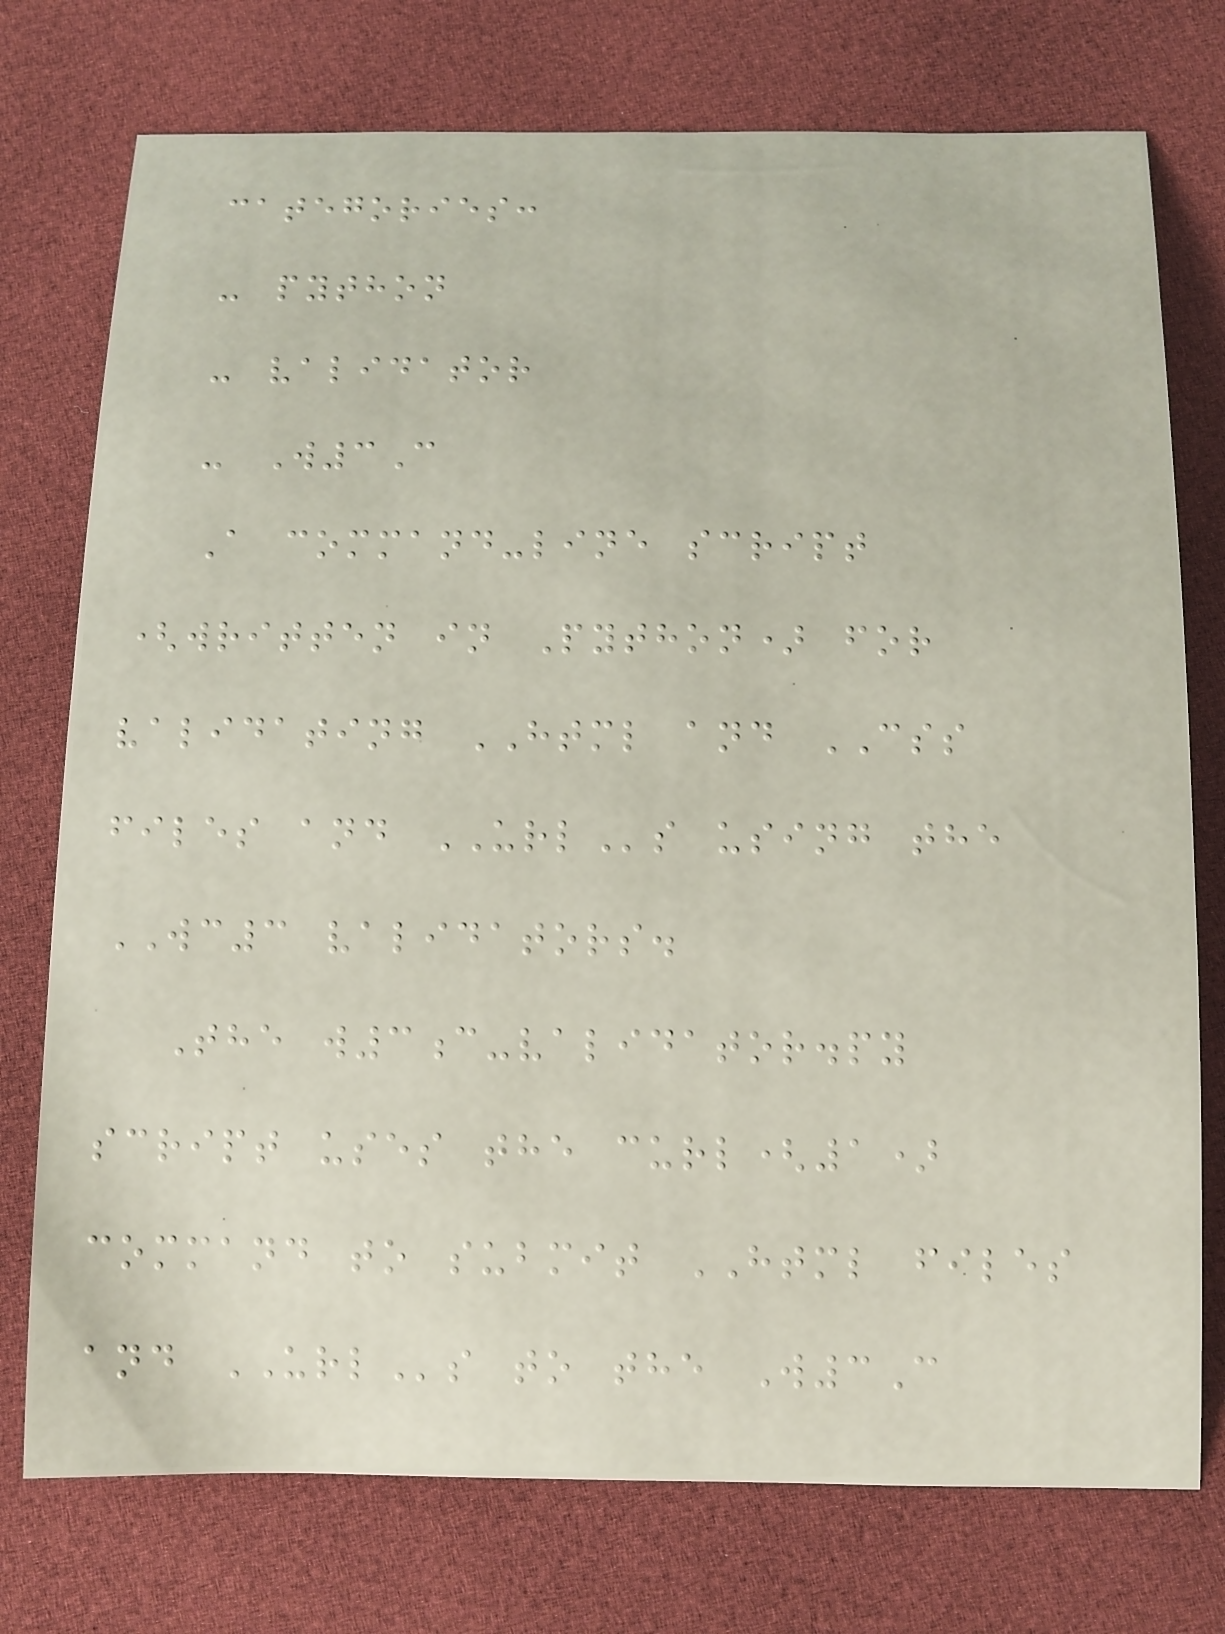categories:
- python
- validator
- W3C
A command-line script
(written in Python) for
validating HTML and CSS
files and URLs using the
WC3 validators.
The w3c-validator.py
script uses the curl(1)
command to submit HTML files
and URLs to the W3C
